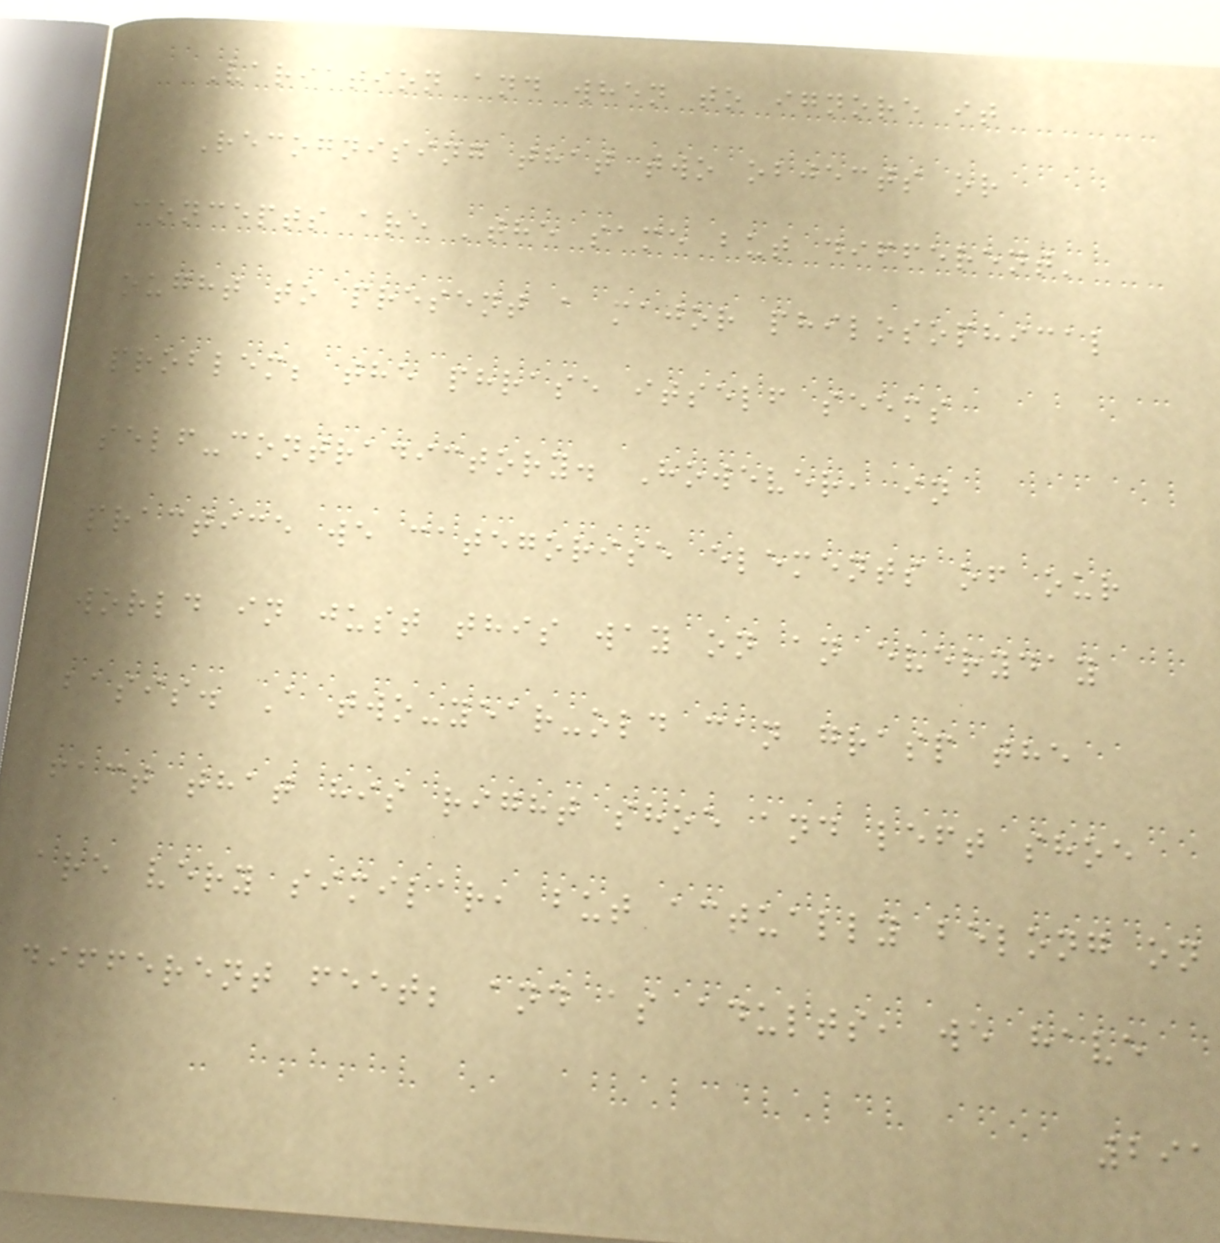Variation and when to ignore it
Recognising that two objects or
concepts are 'the same but different'
ought to present a major philosophical
problem; the phrase itself seems
self-contradictory. However, in
practice we categorise elements of our
world in just this way on an everyday
basis. A two-year-old can grasp the
fact that his right shoe and left shoe
are very similar, but actually belong on
different feet; and as adults, we have
291
